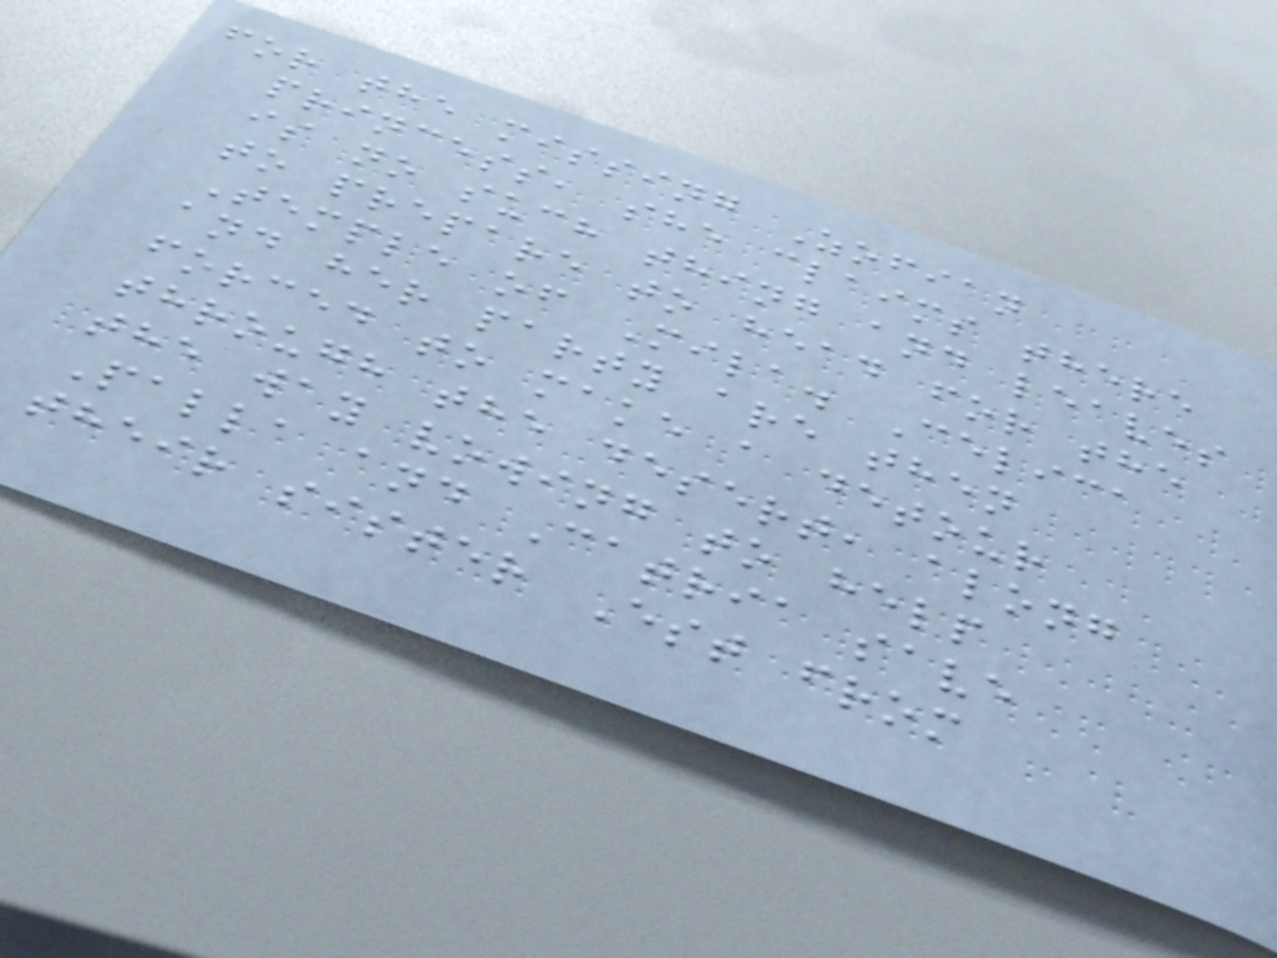for the missing Zofian
princess, she claims there
is no such thing and leaves
to prepare to head for the
Temple of Mila. Celica
and her party are then
forced to make a detour
through the desert, along
the way vowing to help
Palla and Catria save
their sister Est from
